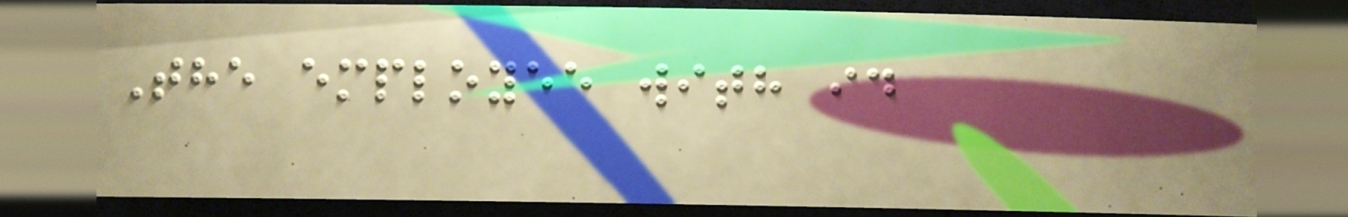The employee with id
